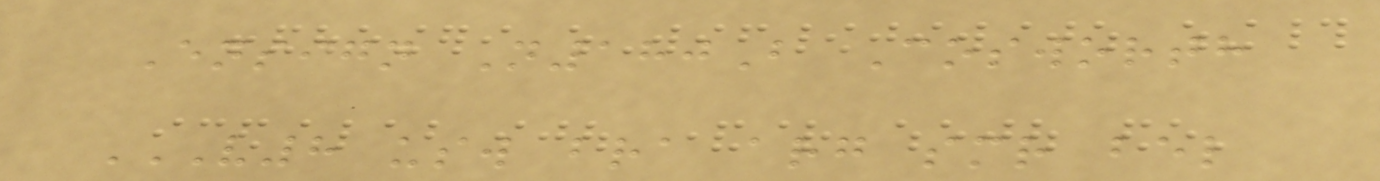Ensign N180B Cosworth
V8 USW BRA ARG SMR BEL
